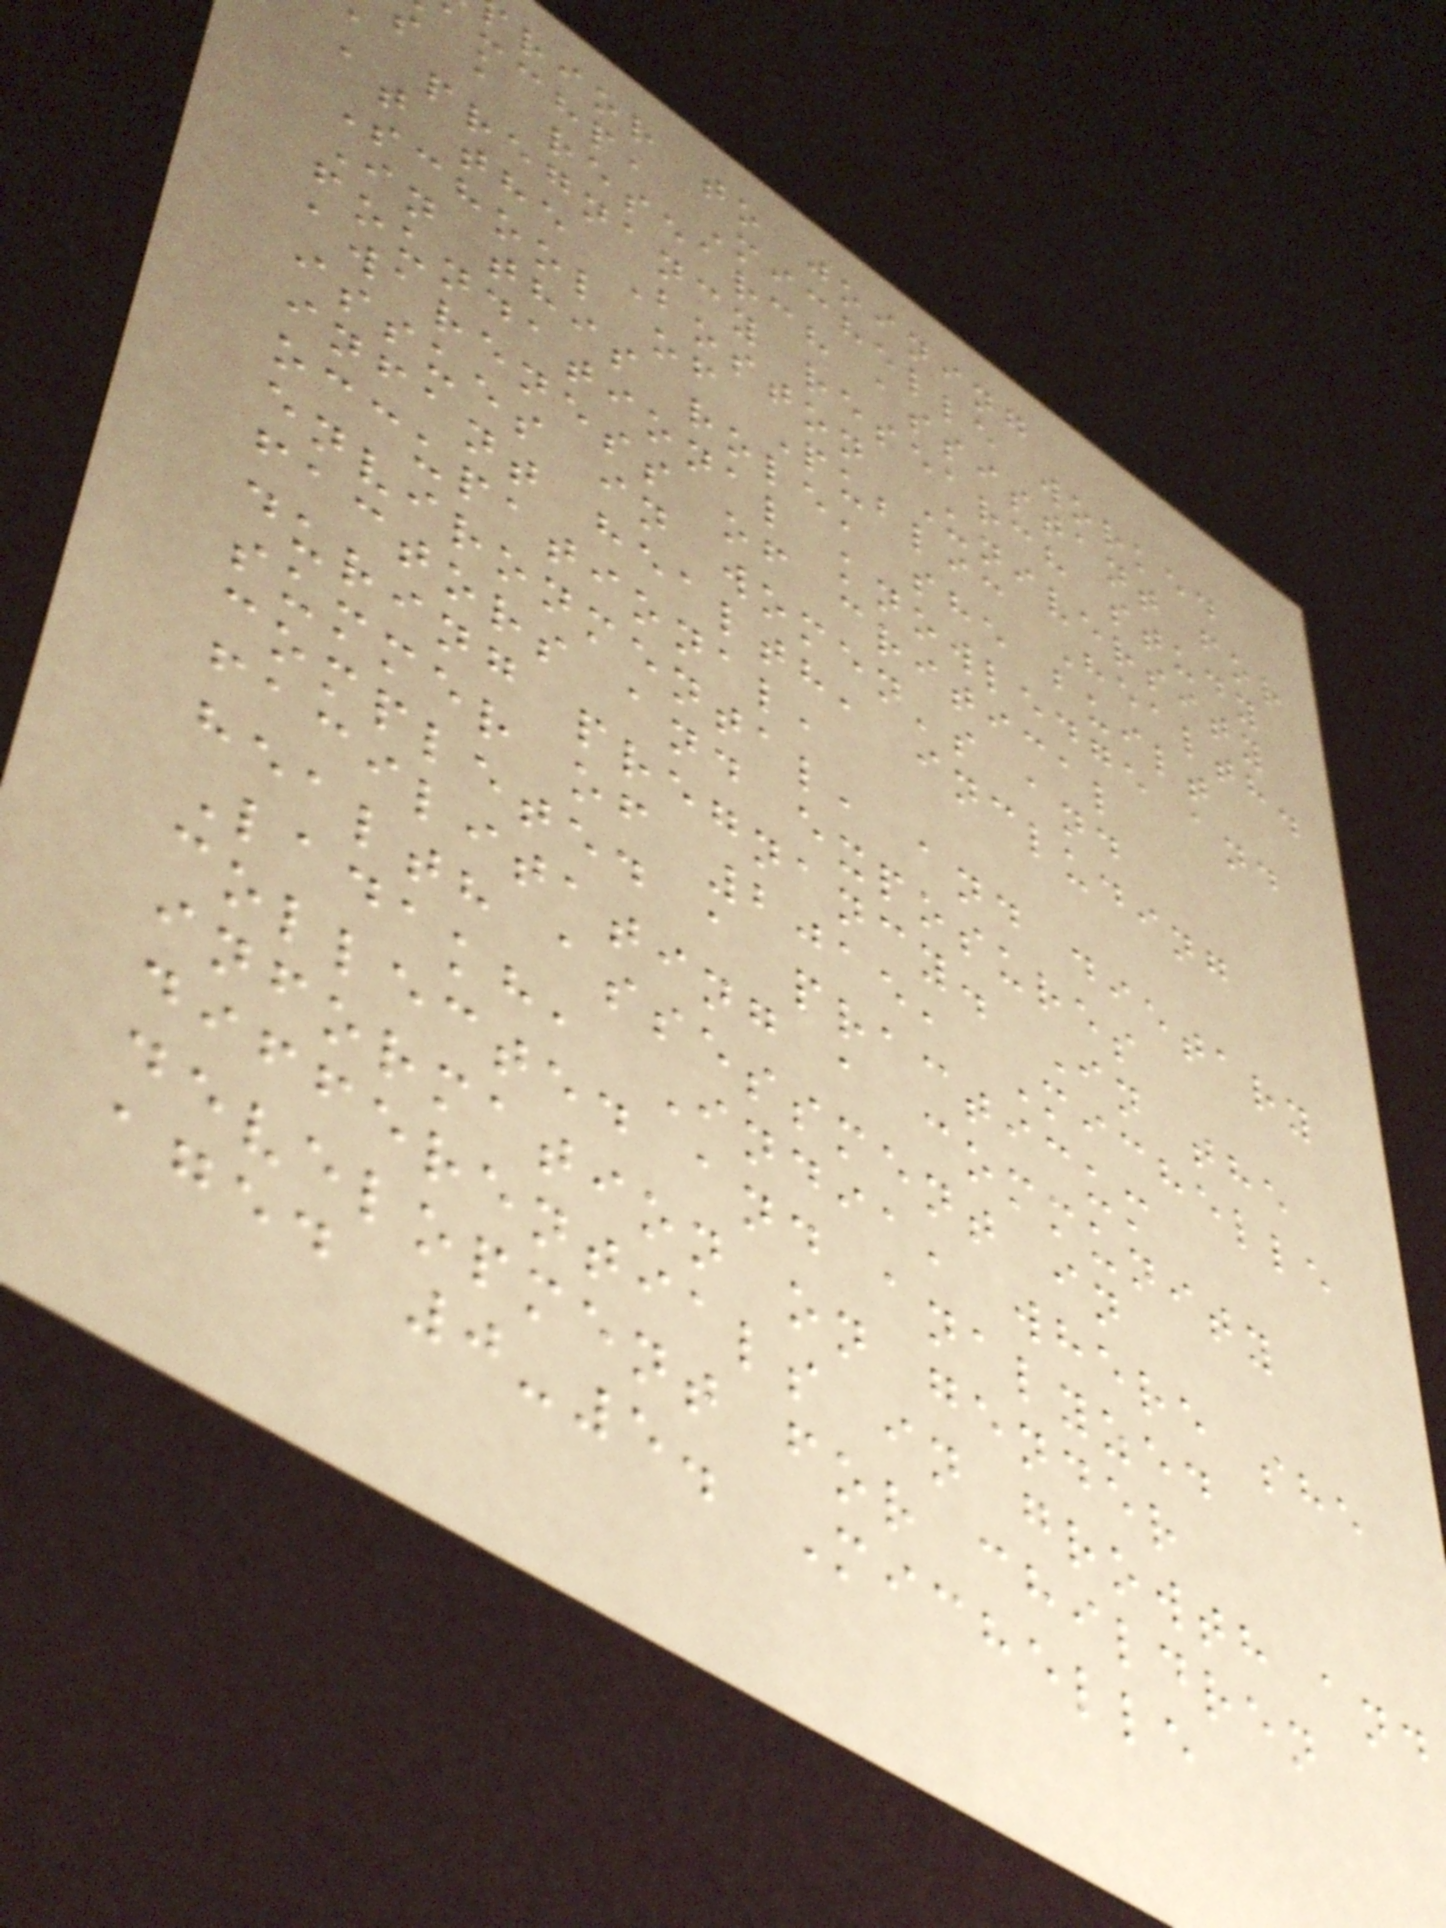rior to joining
amchp, Michelle worked
s a research assistant for
a pregnancy research study
at the Boston University
School of Public Health.
In this role, she built
foundational knowledge and
awareness of critical
issues in women's and
infant health, including
occupational,
environmental, and dietary
factors and exposures
during pregnancy. In the
summer of 2015, Michelle
completed a practicum
facilitating a community
health assessment in
Ladakh, India, where she
collected and analyzed
information on gender
differentials in growth and
development for children
aged 0-5. Michelle
